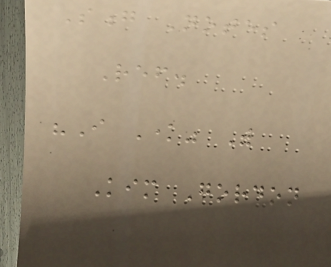Song Notes
Ref.
"I Know" With
Kim Gordon
